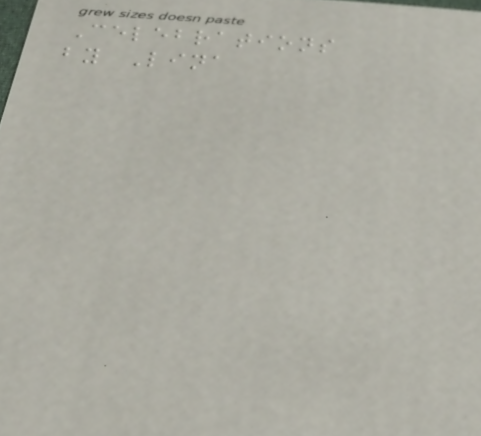Celebrations
by Lina
